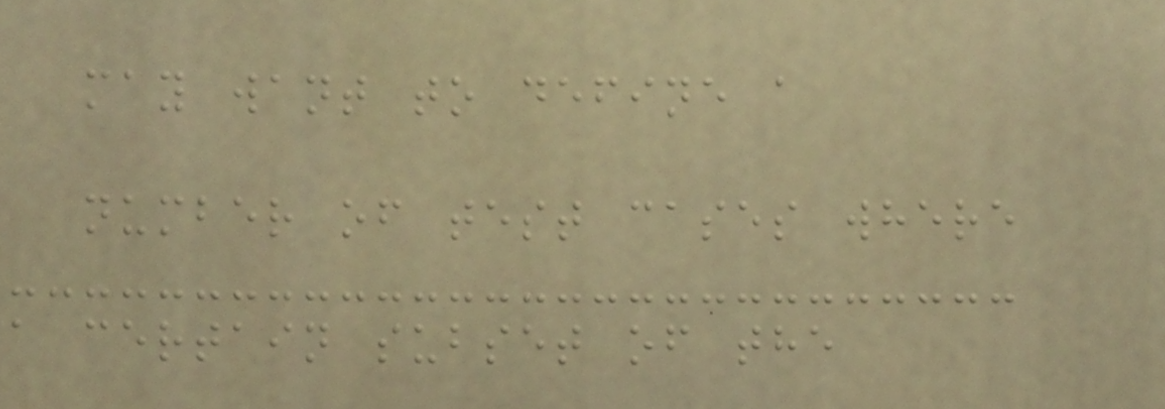may want to define a
number of test cases where
a certain subset of the
